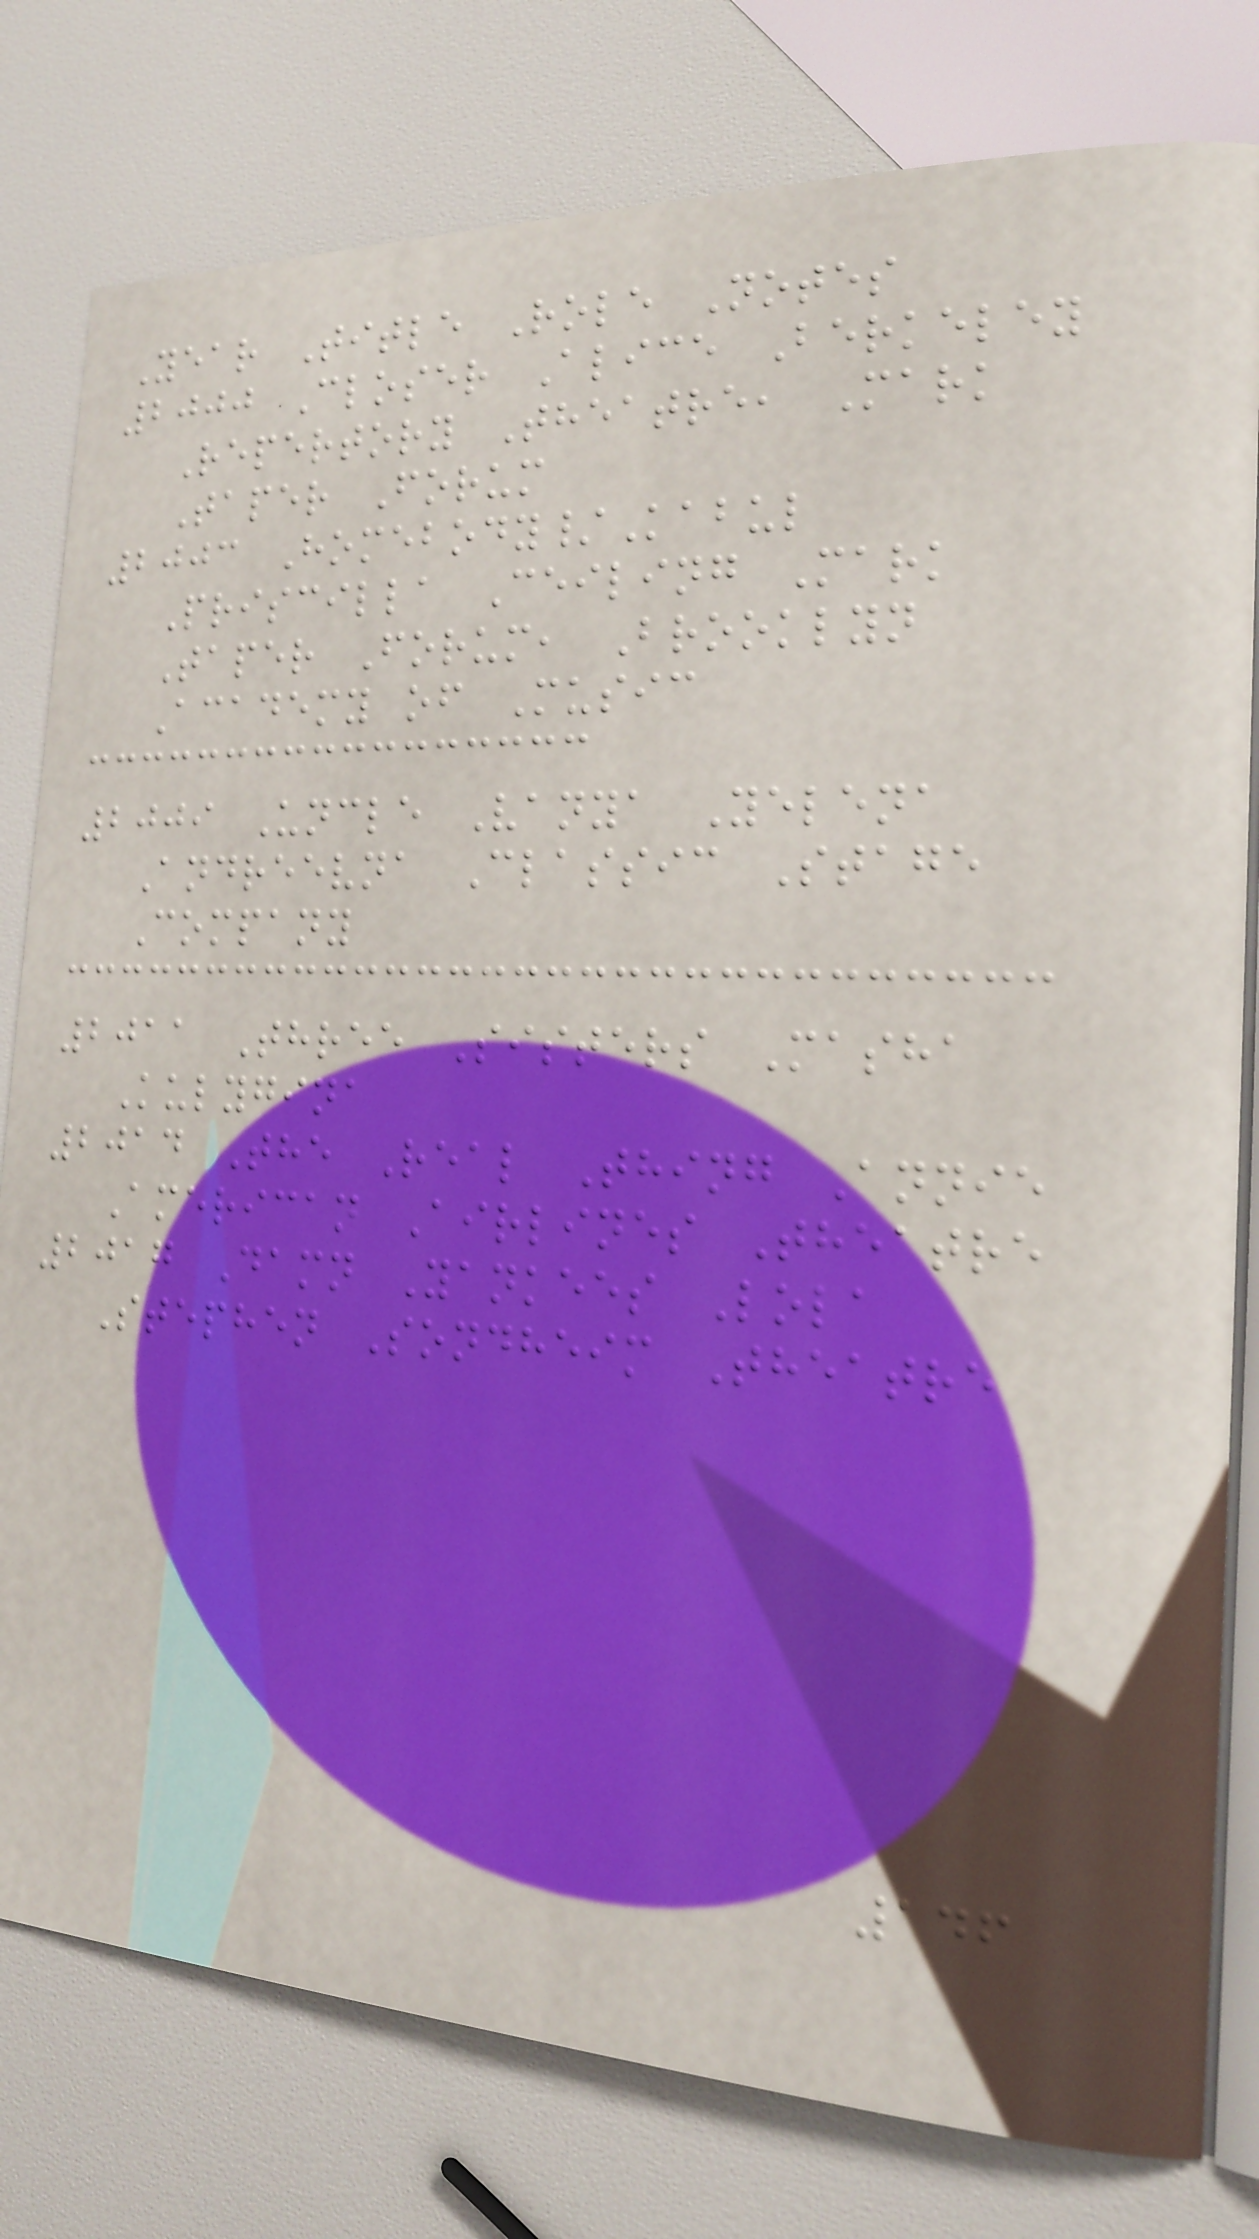Year Title Role Notes
2000 Closer Alice Berkeley
Repertory Theatre, Mark
Taper Forum
2003 Homebody/Kabul
Priscilla Ceiling Mark
Taper Forum, Brooklyn
Academy of Music
2009 Uncle Vanya Yelena
Andreevna Classic Stage
Company
2011 Three Sisters Masha
Kulygina
2014 The Real Thing Annie
American Airlines Theatre
2017 Damn Yankees Lola
Stephen Sondheim Theatre
146
